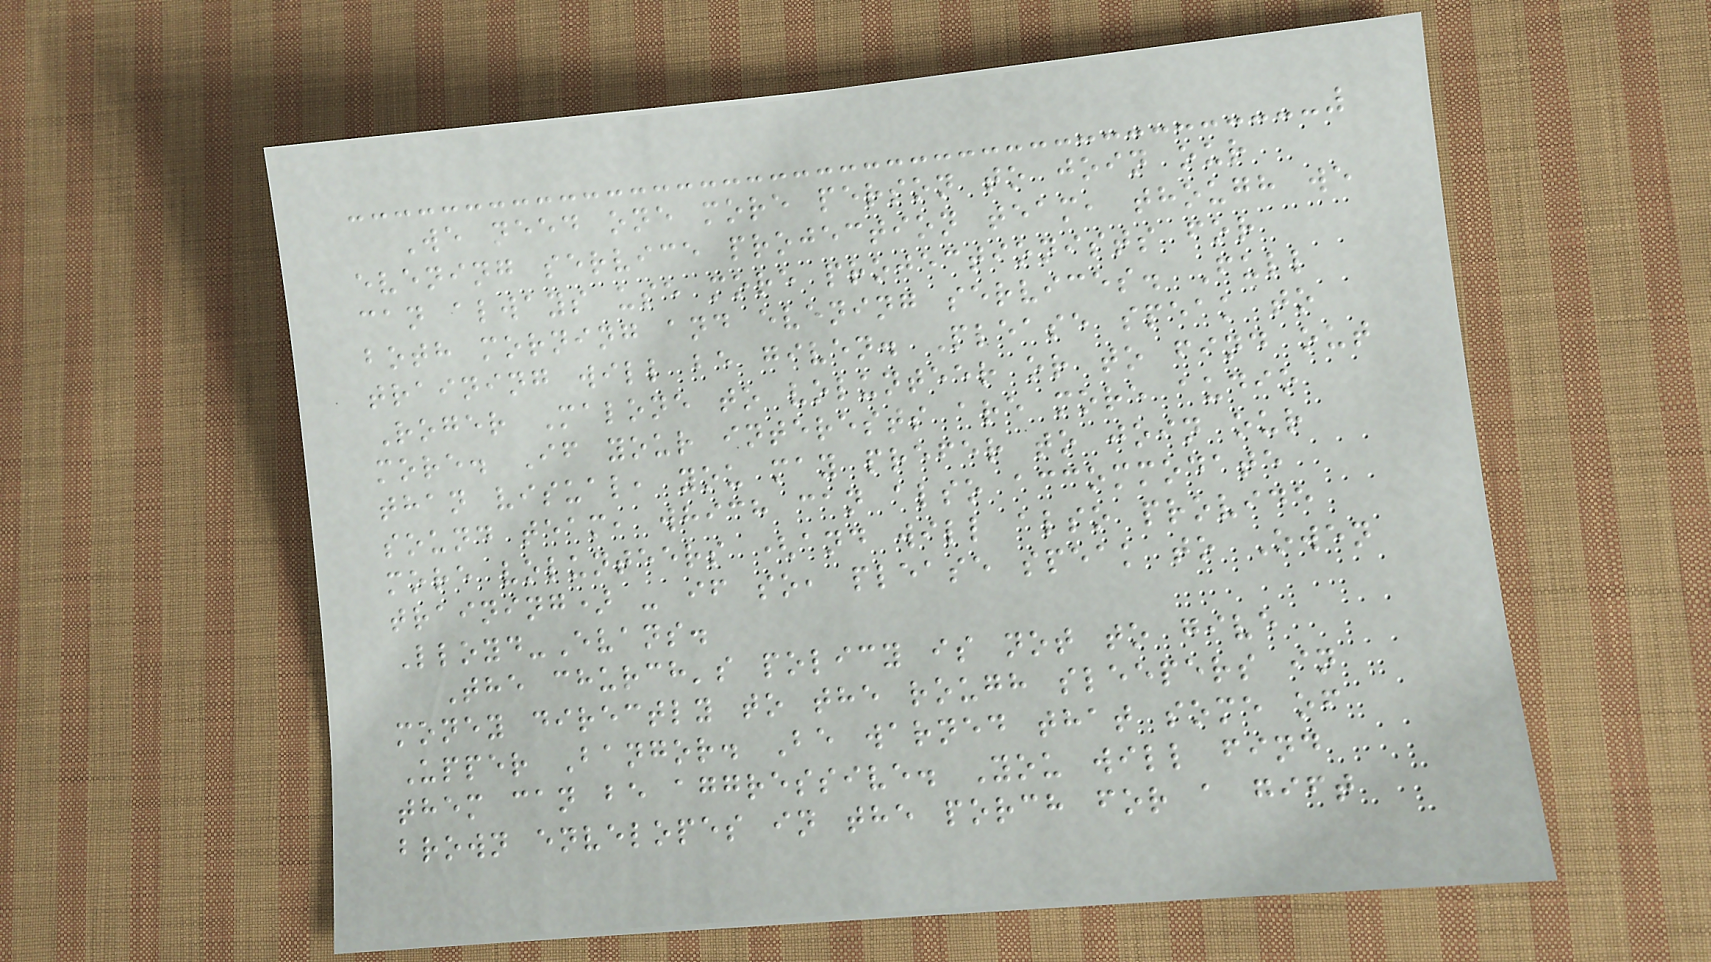We need one more person to join our
evening service projection team, though we
can always use more projectionists for
both morning and evening services. Full
training will be given. Please speak to
Roger Malone to volunteer or to find out
more. If your interests are more audio
than visual, you may prefer to join our
sound team, which can also accommodate
more volunteers (and will also provide
training) - if so, please speak to Owen
Lloyd-Evans.
The church's policy is not to give
money directly to the rough sleepers in
Upper Bangor. Be warned that some of
them can be aggressive. You will find
brown envelopes in the porch for a gift
